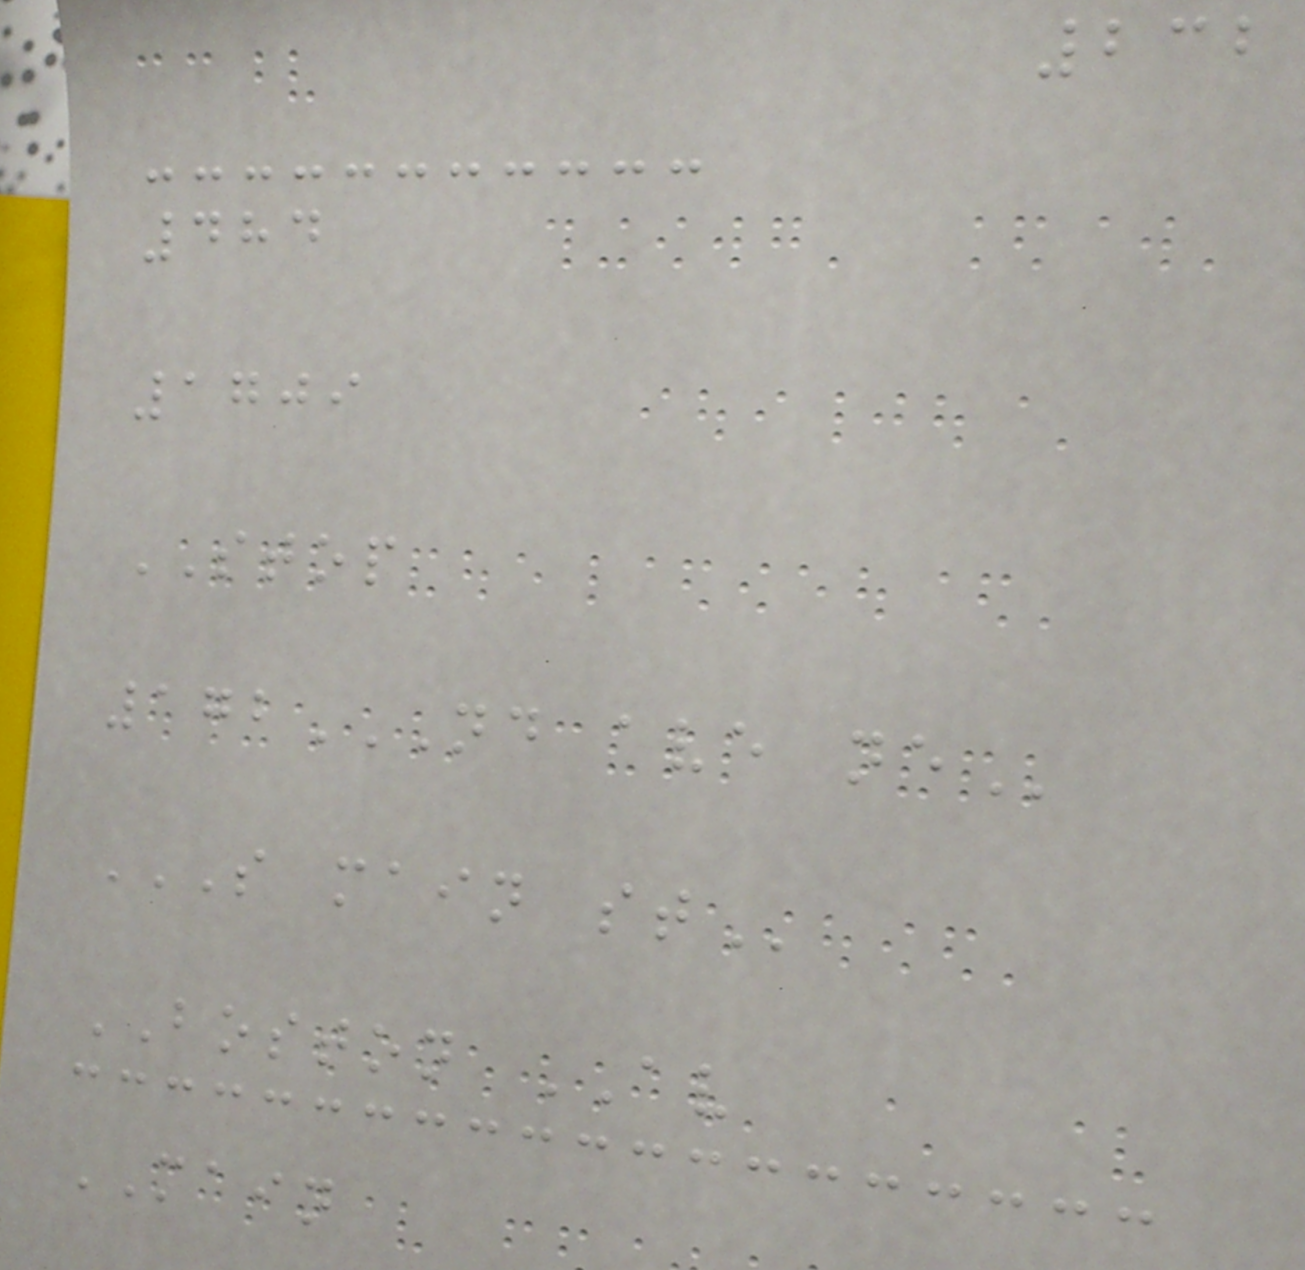232
484
1709
STOP
172ND AVE NE
S MAIN ST
BOSTON AV
MAIN
